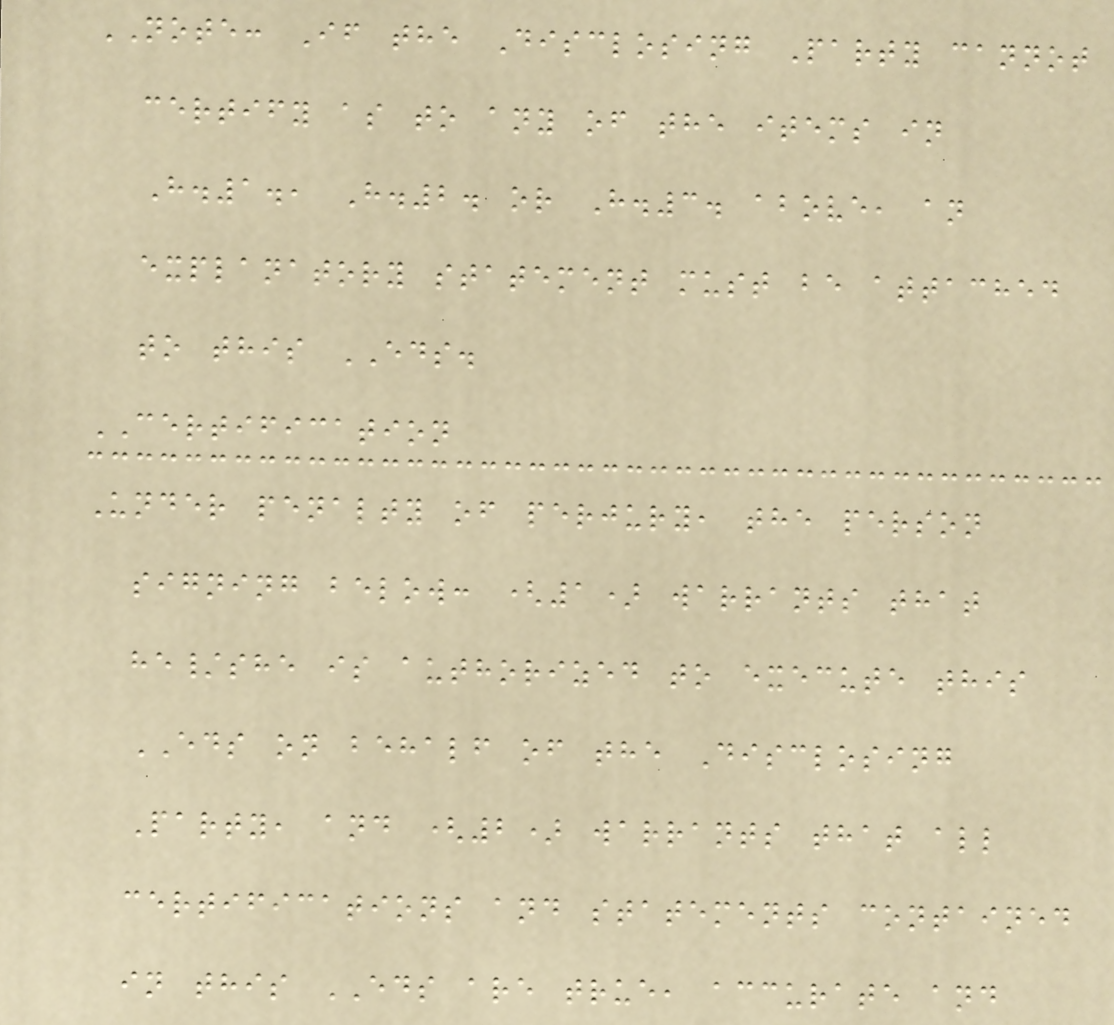NOTE: If the Disclosing Party cannot
certify as to any of the items in
H.1., H.2. or H.3. above, an
explanatory statement must be attached
to this EDS.
CERTIFICATION
Under penalty of perjury, the person
signing below: (1) warrants that
he/she is authorized to execute this
EDS on behalf of the Disclosing
Party, and (2) warrants that all
certifications and statements contained
in this EDS are true, accurate and
